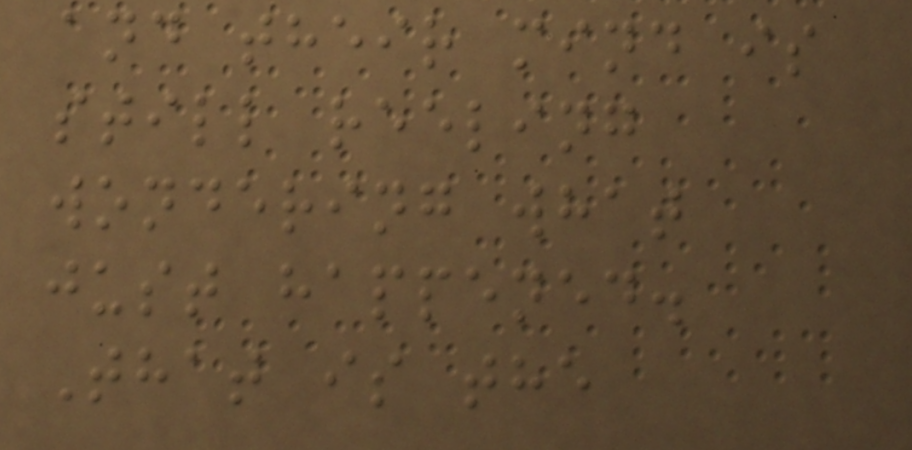and their mind is
still reeling
wondering what
just happened.
That is the
